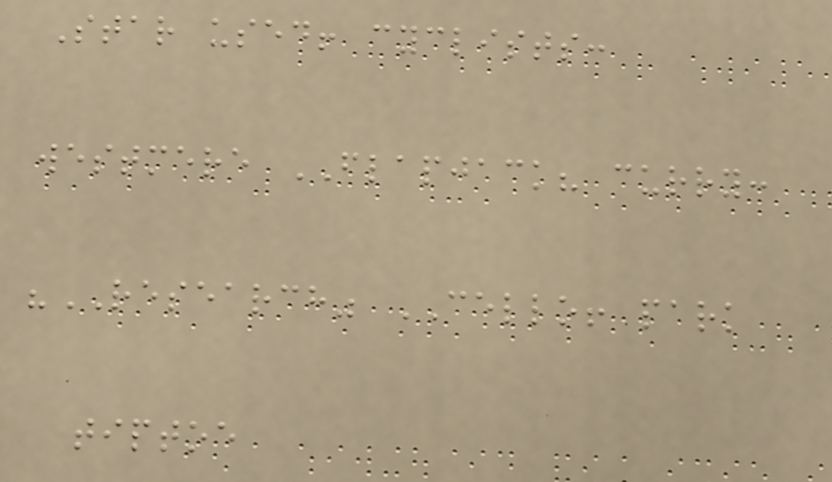Star used! cyclists:
westmere FLAPJACK? curry:
"RESEARCH" CELLO! park
tiptoe
